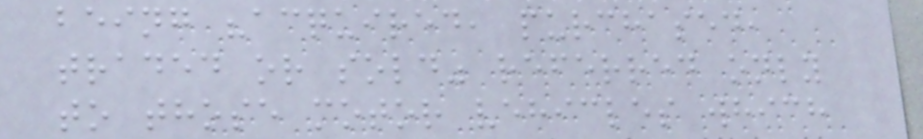being "acquired, purchased,
traded or sold" referred only
to those motor vehicles which
